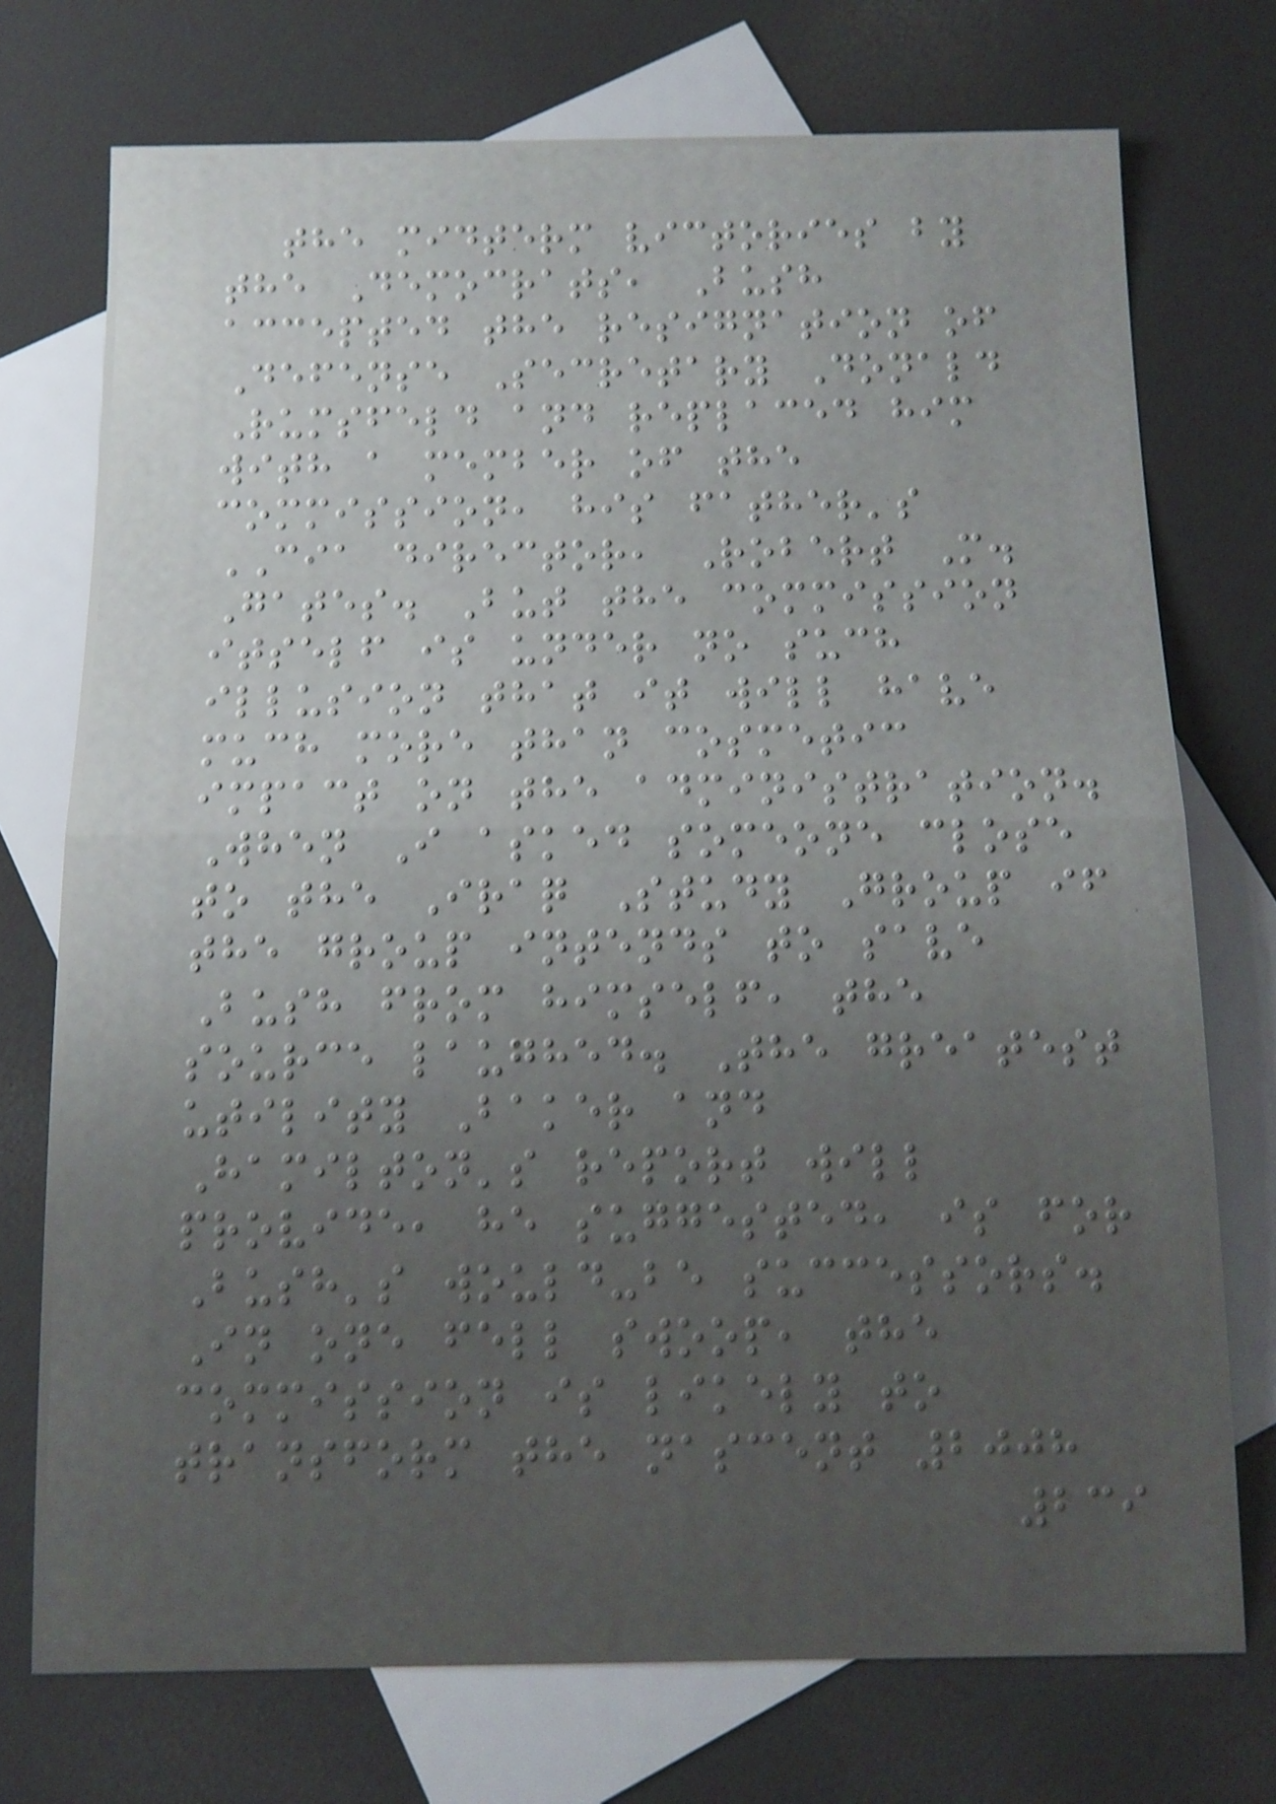the midterm victories by
the Democrats, Bush
accepted the resignation of
Defense Secretary Donald
Rumsfeld and replaced him
with a member of the
commission, his father's
CIA director, Robert M.
Gates. But the commission
itself is under no such
illusion that it will have
much more than cosmetic
impact on the administration.
When I asked someone close
to the Iraq Study Group if
the group intends to save
Bush from himself, the
source laughed. The greatest
utility Baker and
Hamilton's report will
provide, he suggested, is for
Bush's would-be successors.
In one fell swoop, the
commission is likely to
transform the nascent 2008
239
